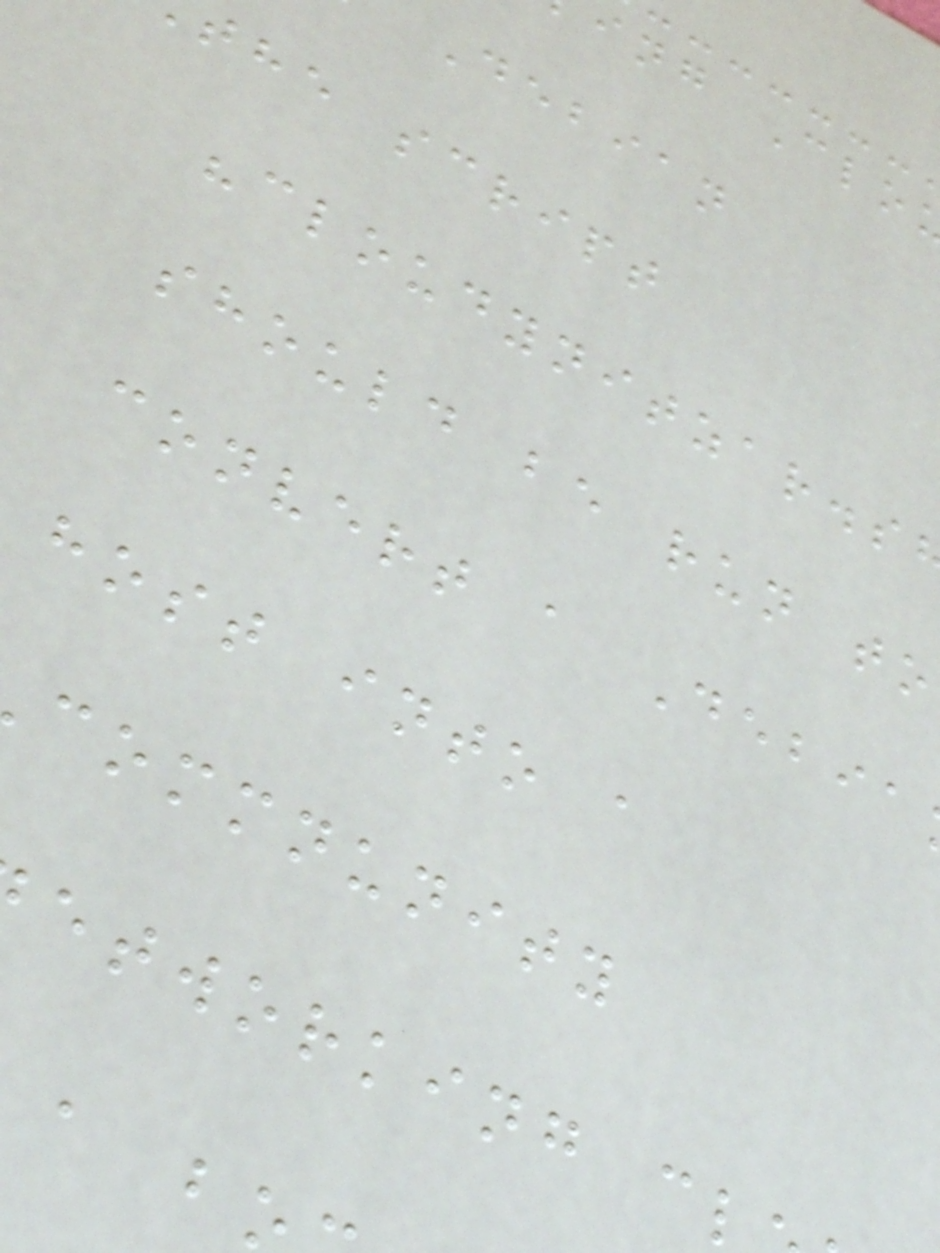ing Clo
Debian
the script
"cloudynitzar.s
should be run to
convert a Debia
host into a
commnunity
etworking c
